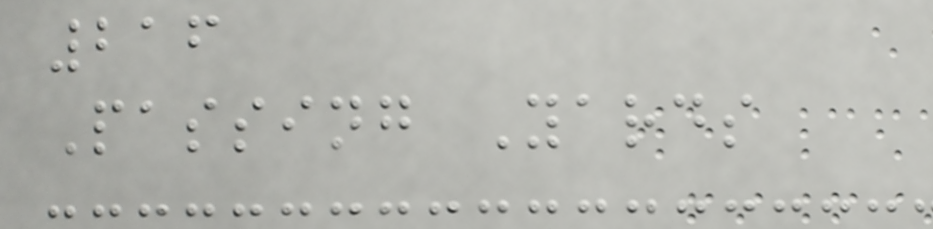216
Passing Yards
